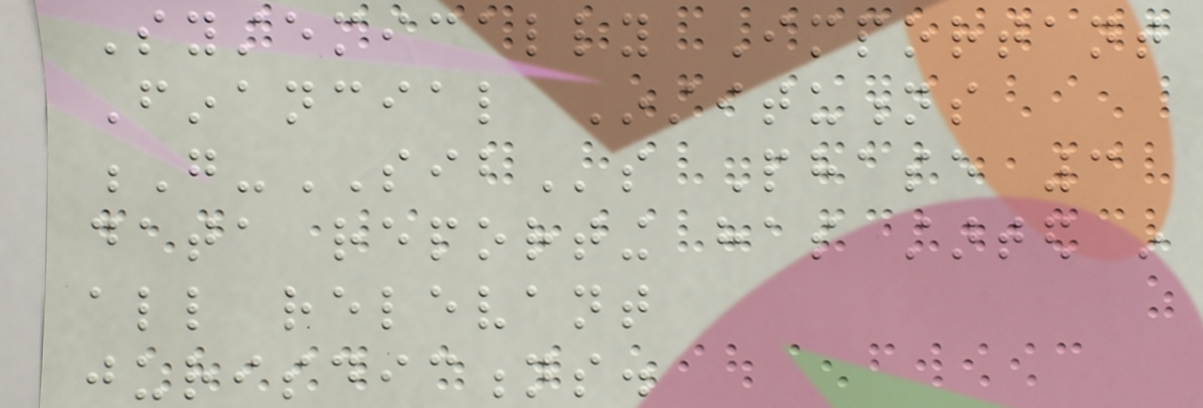Systemically Important
Financial Institutions
G-SIBs Phase 3
data reporting has started in
all relevant
jurisdictions.
